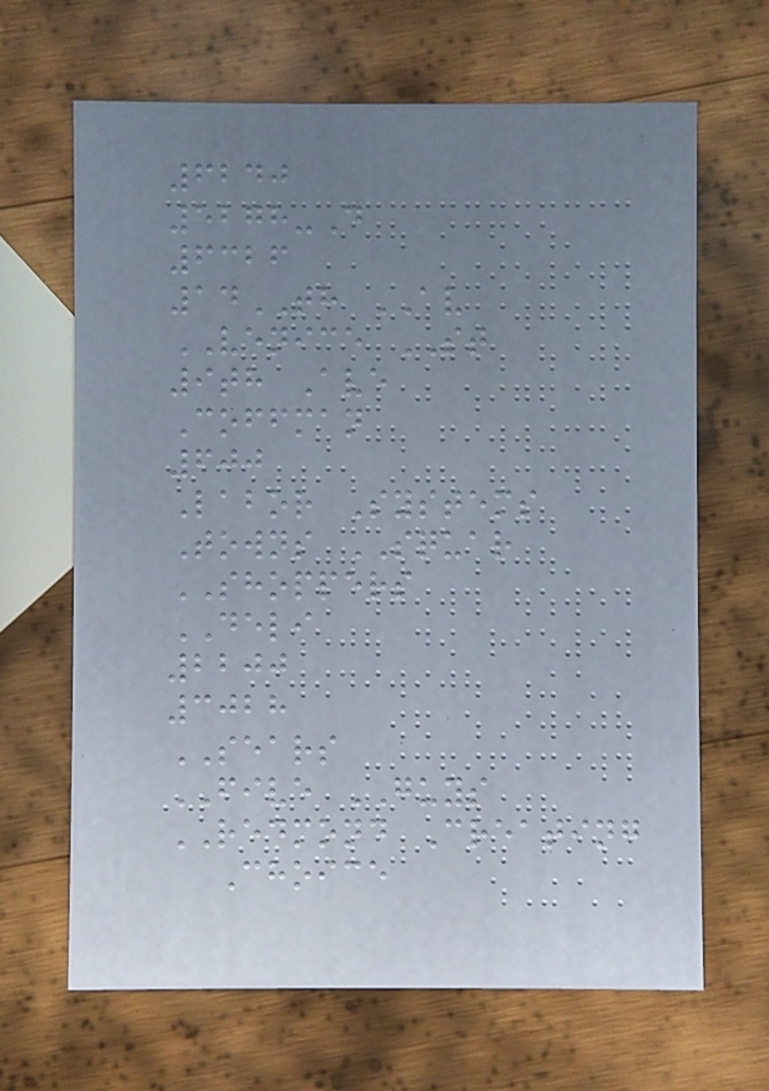6240
5278-D
6326
14TH AV
VENICE ST
9th Ave
Coffman
600
Labor Systems
Towns SQUAR
SHOPPERS
DELI
2200
3028
SEARS
FIVE GUYS
REDMOND Creating
Choice
